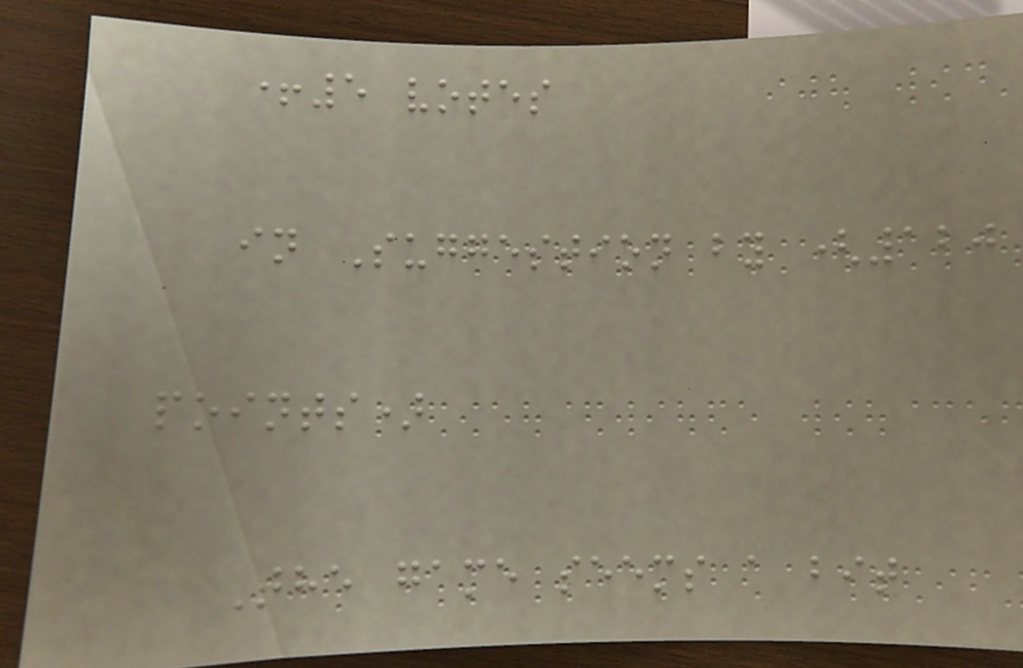+5 votes
in Suggestion by (120
points)
The game seems a bit
